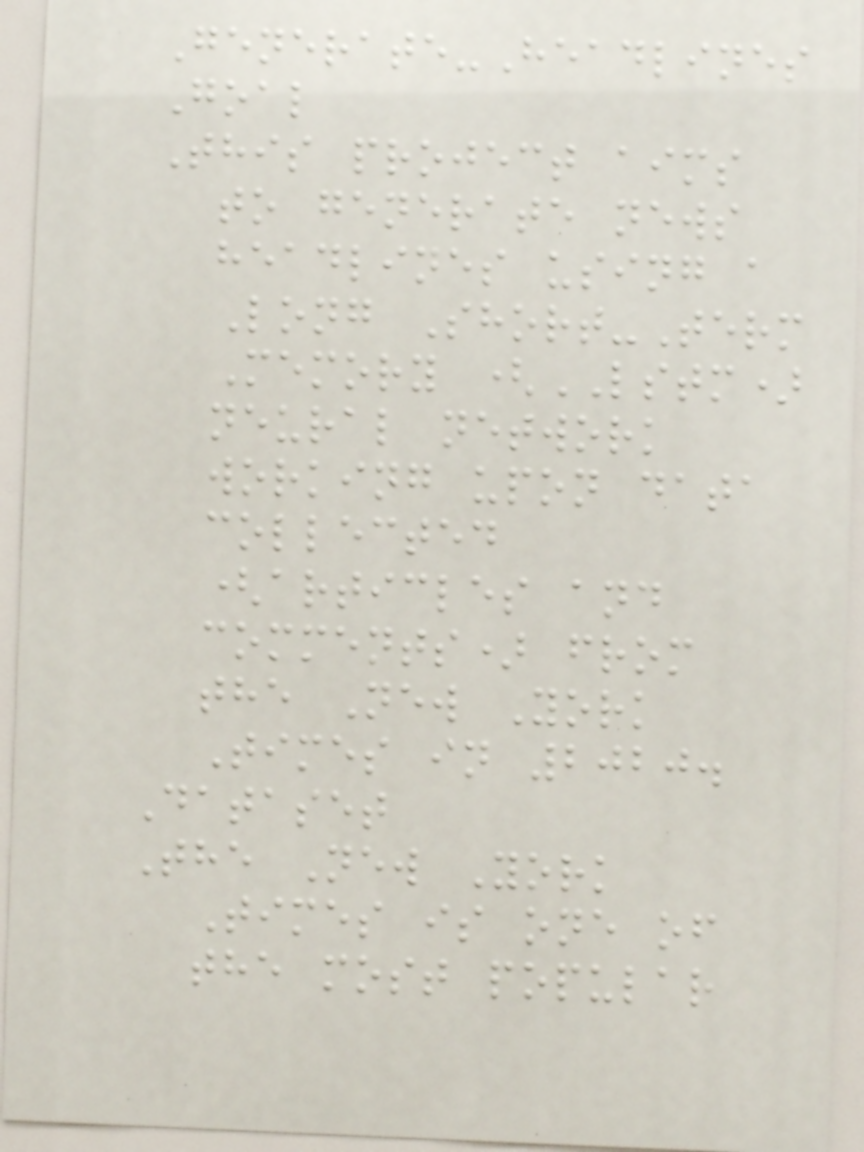Generate-Headlines
Goal
This project aims
to generate news
headlines using a
Long Short-Term
Memory (LSTM)
neural network
working upon data
collected
(articles and
comments) from
the New York
Times in 2020.
Dataset
The New York
Times is one of
the most popular
